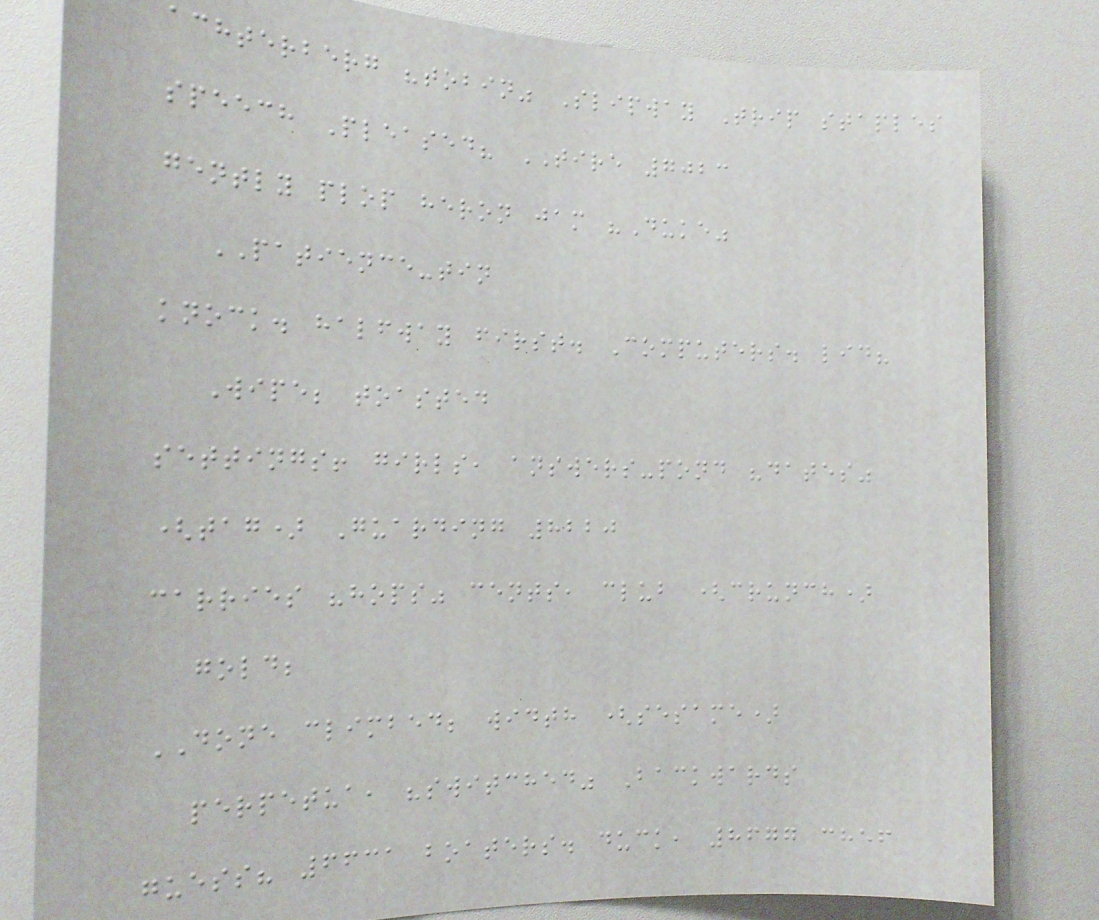achterberg "tobin" Slipway Trip staples
speech Pleased? TIRE 7023
gently plop heron jam "Duke"
PATIENCE-tin
knock. halfway first. Computers. lid?
Wipe; toasted
settings! girls, answers-pond "dates"
(tag) Guarding 8220
carries "hops" cents, club (crunch)
gold;
DONE climbed; width (sesame)
perpetua, "switched" Backwards
guess? 6631 boaters. duck, 8677 chef
